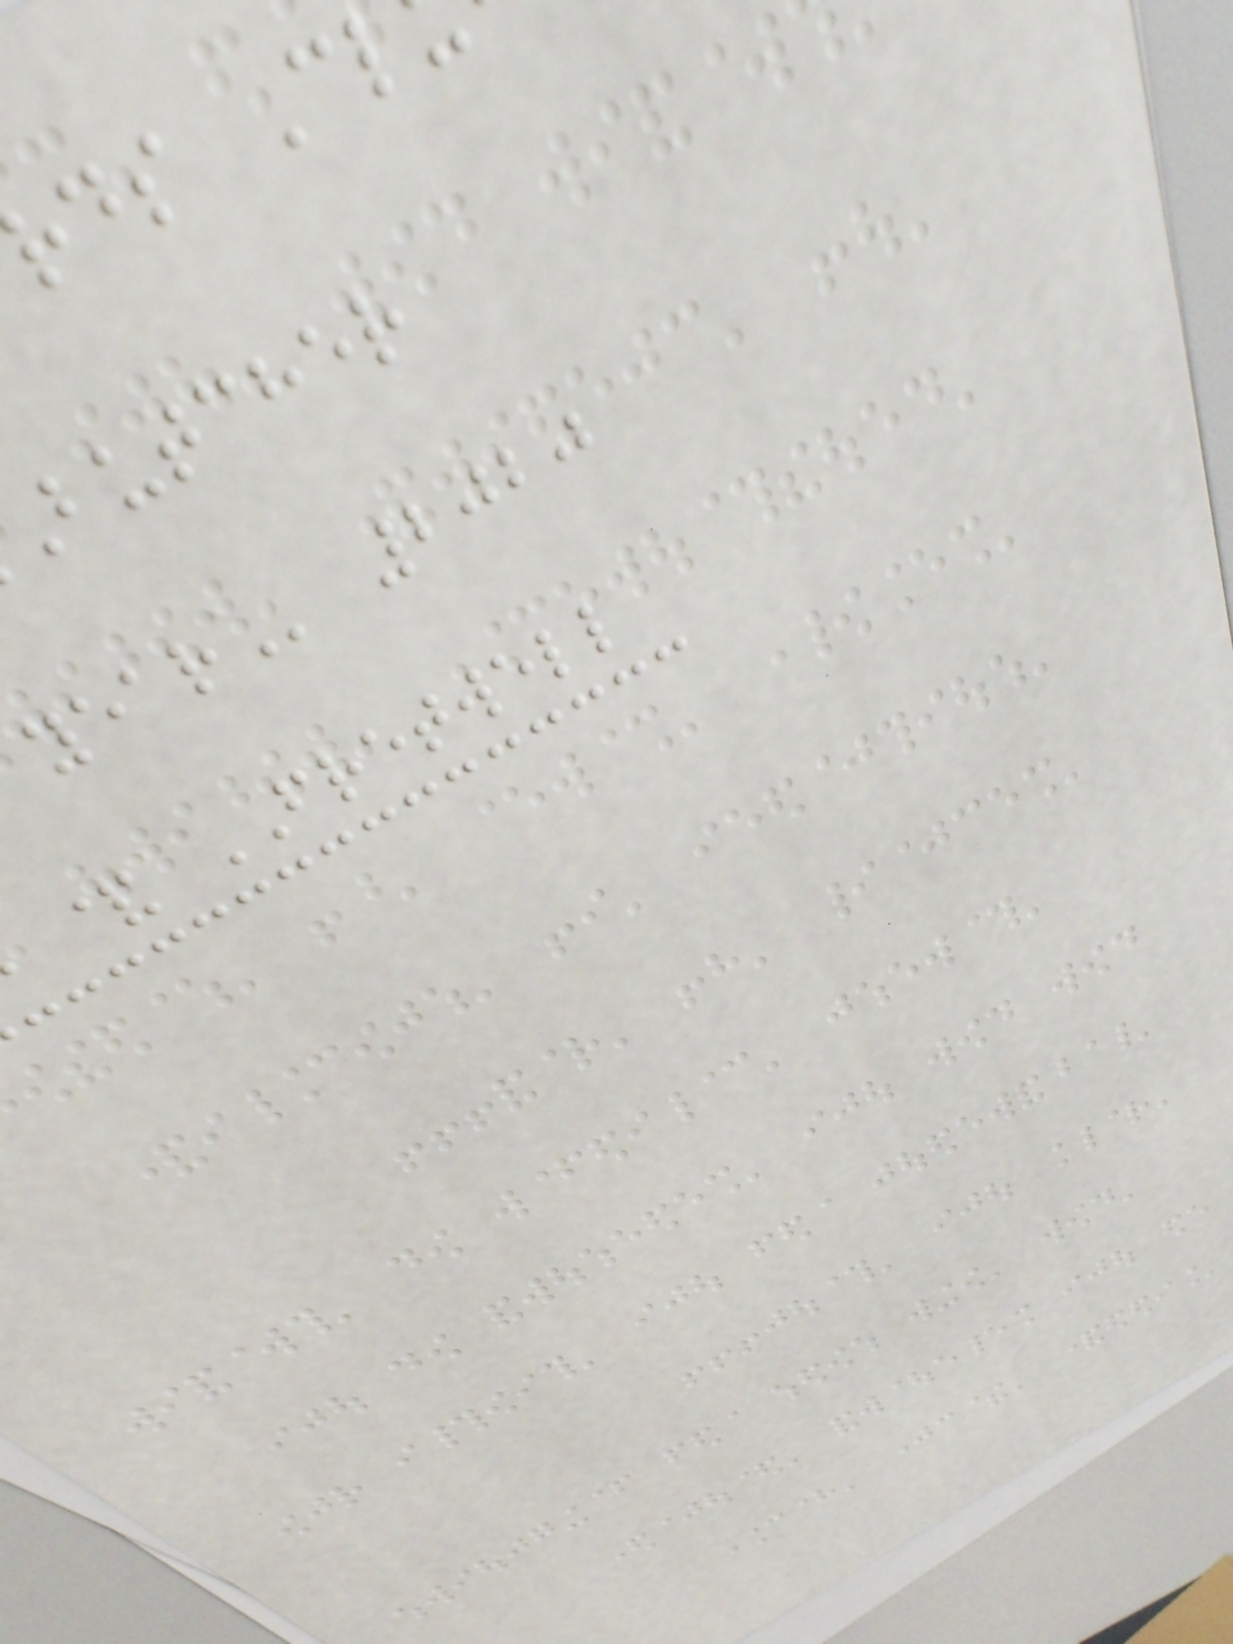ds Cl
butcher
& FRETWELL
